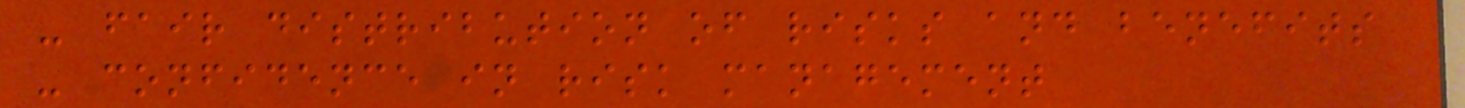- fair distribution of risks and benefits
- confidence in risk management
